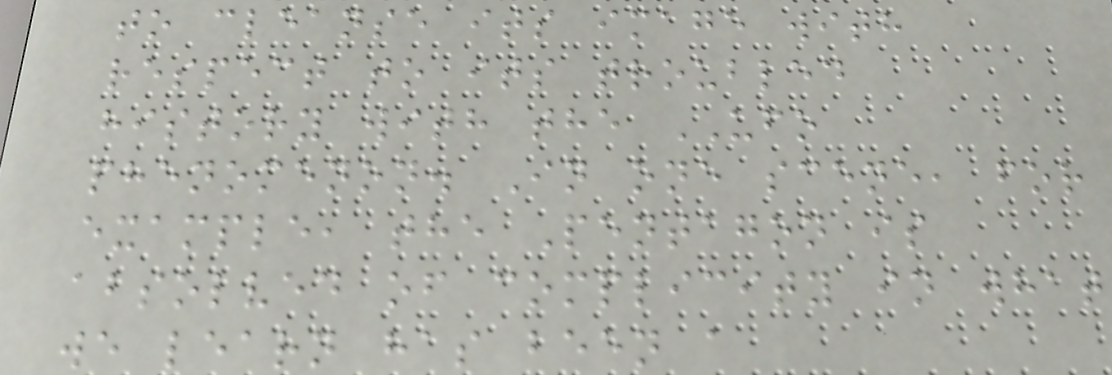to cleanse its image with
respect to its troubled
history with the UFO
phenomenon. In one scene, for
example, the Pentagon is
absolved of complicity in what
we learn has been a
